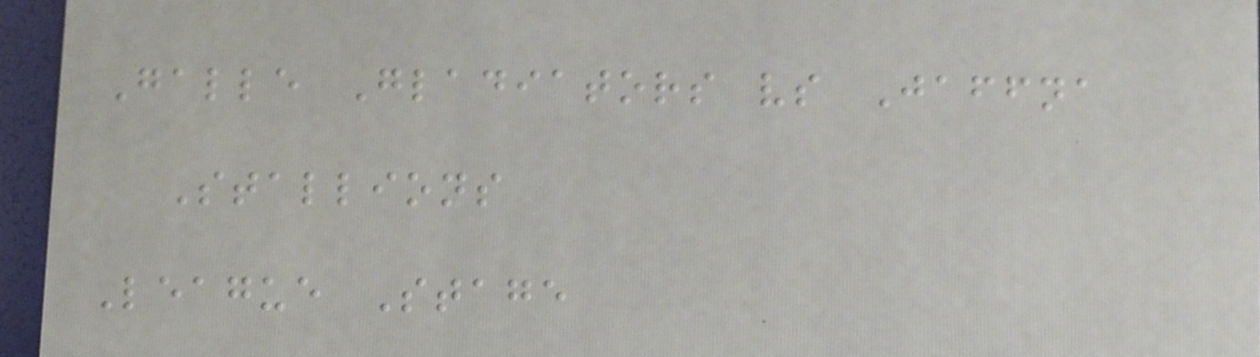Galle Gladiators vs Jaffna
Stallions
League Stage
